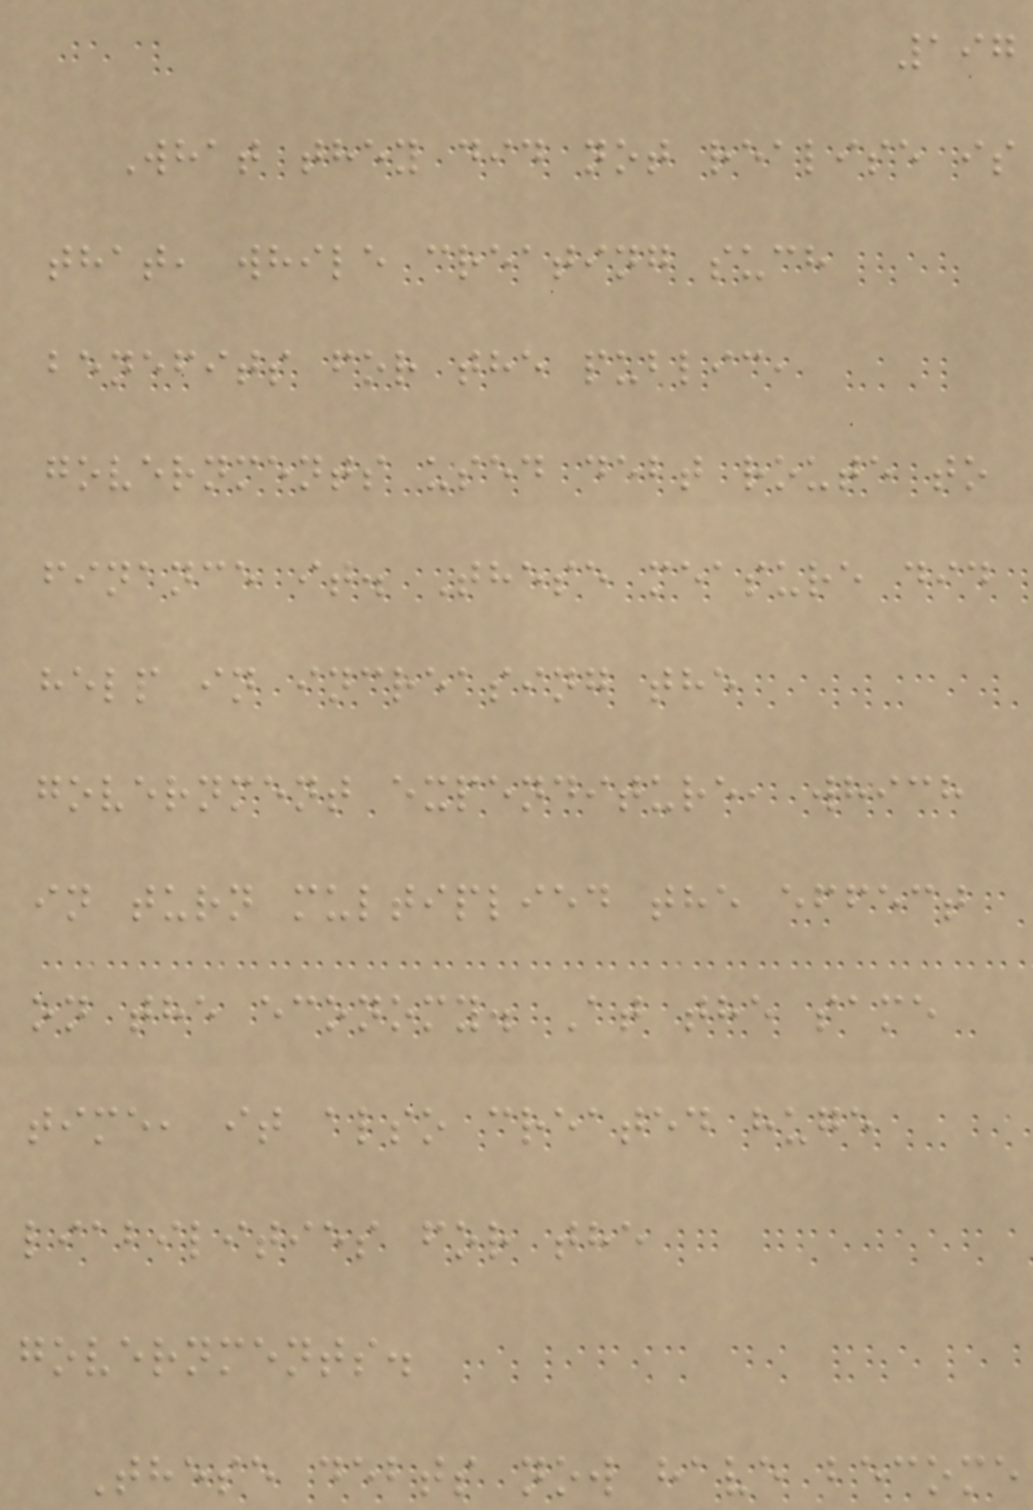197
What they did not realise is
that, while creating such
benefits for the public,
governments used debt route to
finance it. These measure did
help in increasing the
government expenditure, which
in turn multiplied the effect
on the economy. At the same
time, it also created huge
liabilities for the
governments.
These debts now have become
